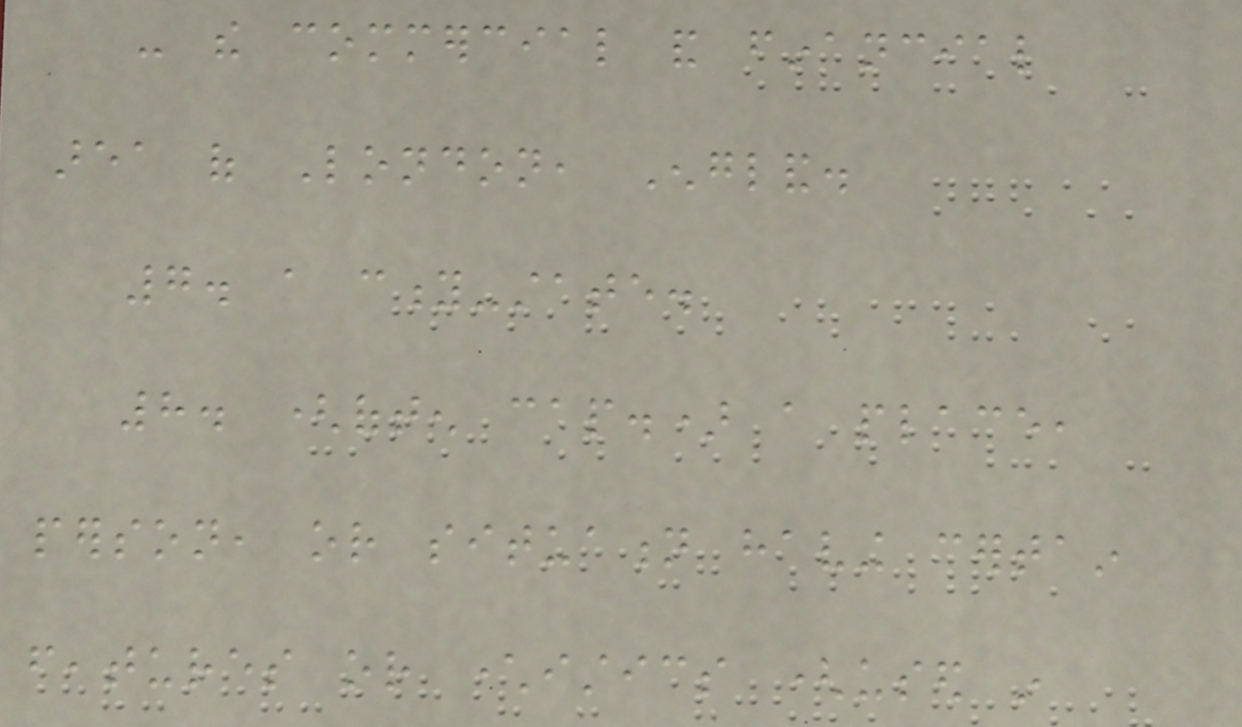- the commercial and financial
area of London, England.
7. a city-state.
8. (often cap.) a place,
person, or situation having certain
features or characteristics (used in
